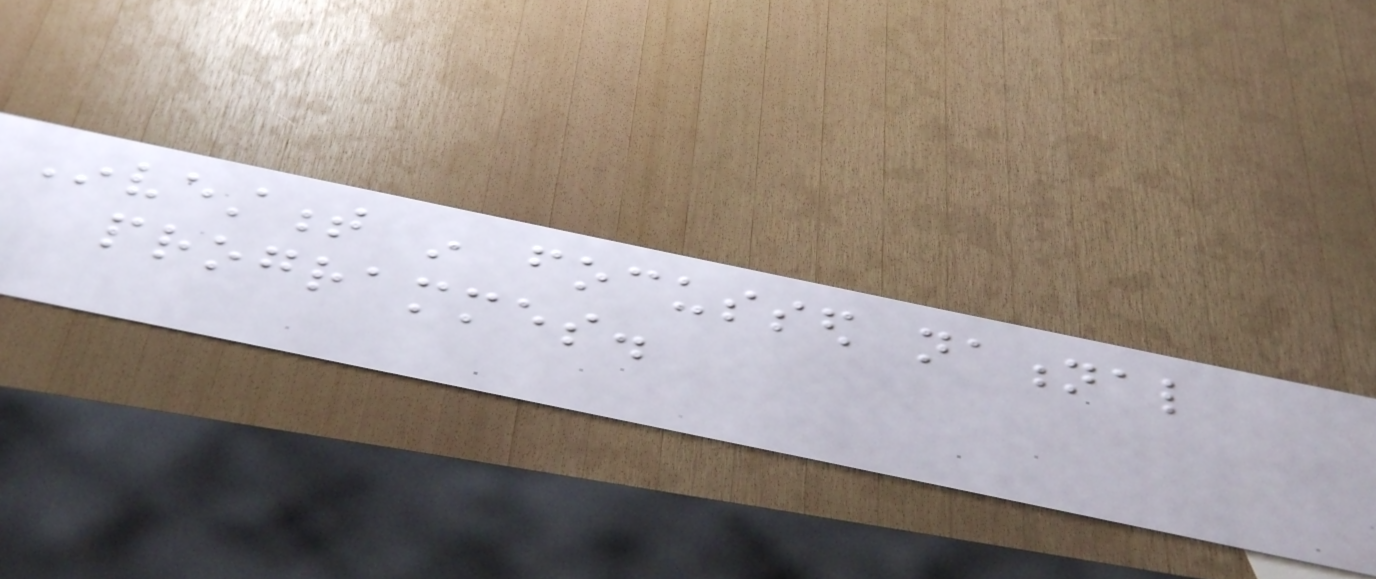Investment in focussed national
programmes.
